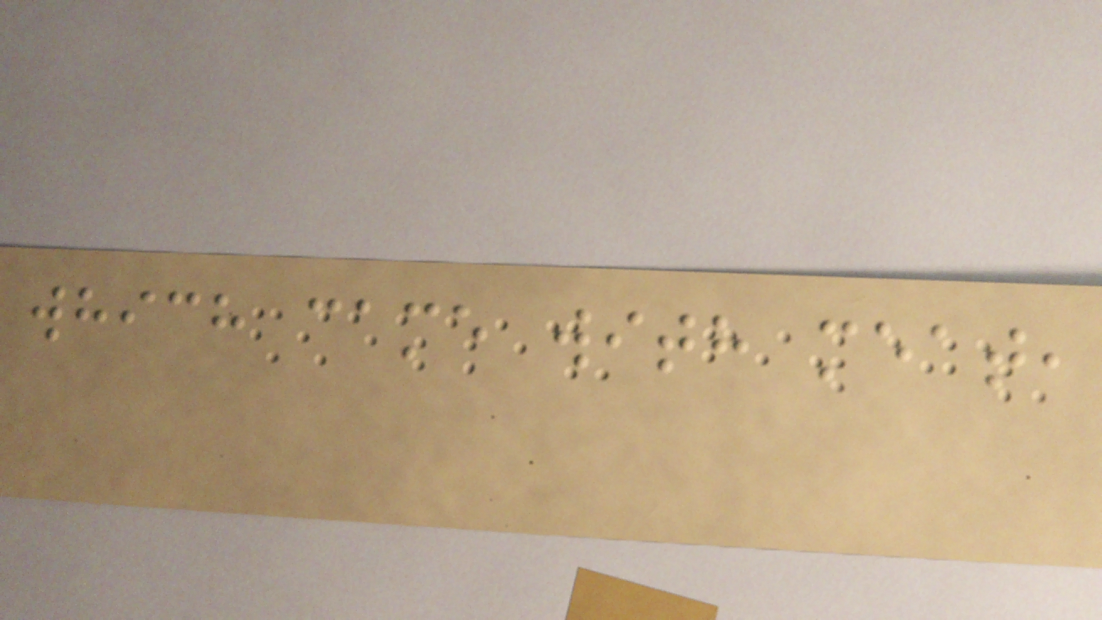which came with meat,
